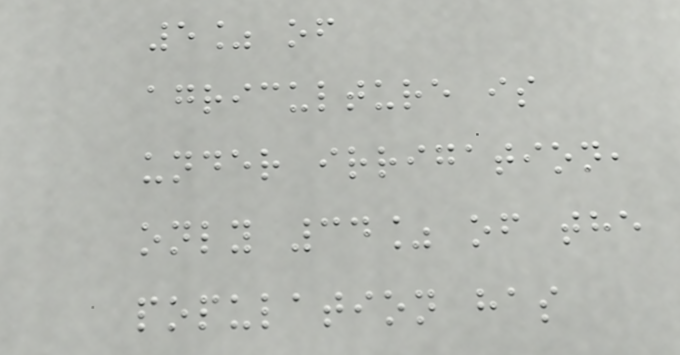5% of
agriculture is
under irrigation,
only 34% of the
population has
